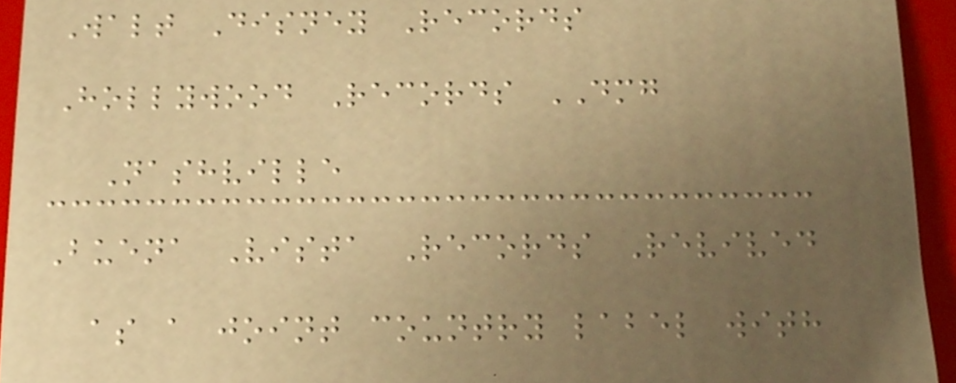Walt Disney Records
Hollywood Records DMG
Nashville
Buena Vista Records Revived
as a joint country label with
